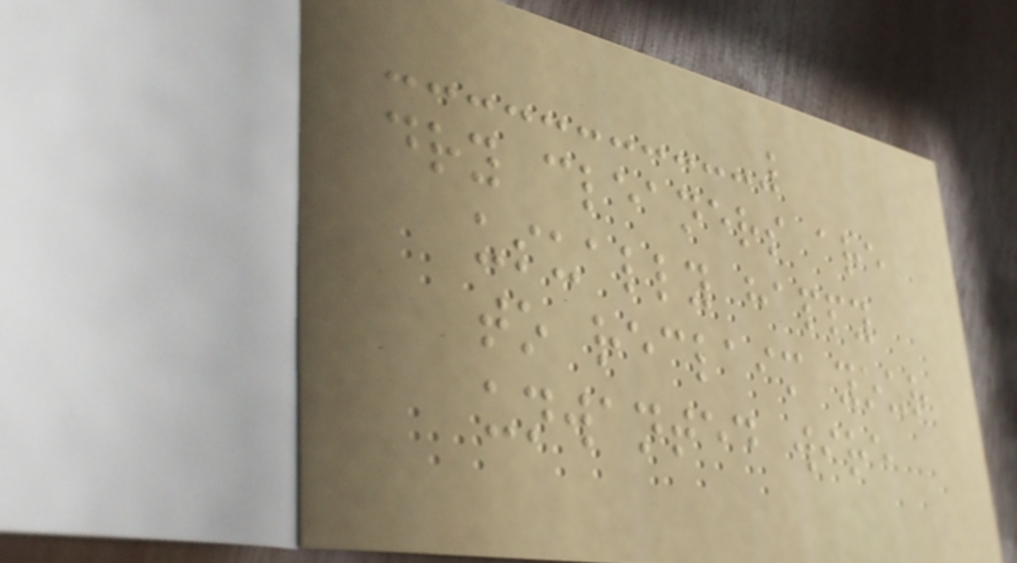dry cleaners are
usually happy
to reclaim your
unwanted wire
